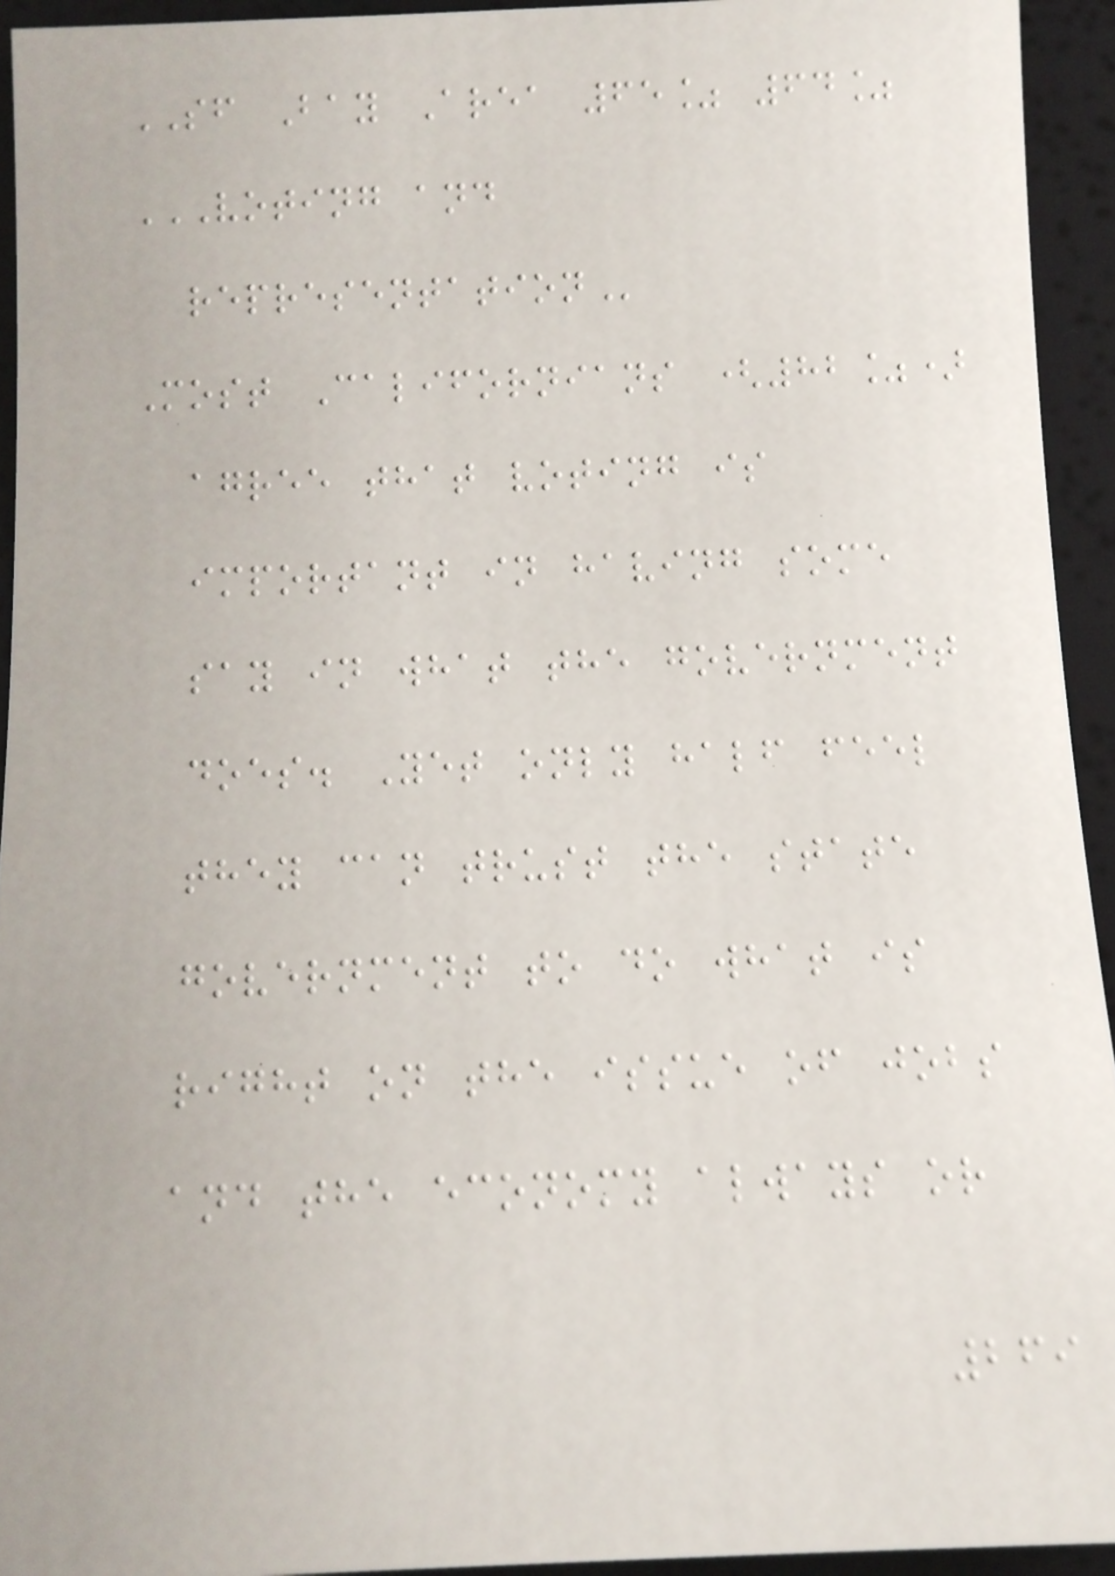SF Bay Area 65% 64%
VOTING AND
REPRESENTATION
Most Californians (82%)
agree that voting is
important in having some
say in what the government
does. Yet only half feel
they can trust the state
government to do what is
right on the issue of jobs
and the economy always or
269
